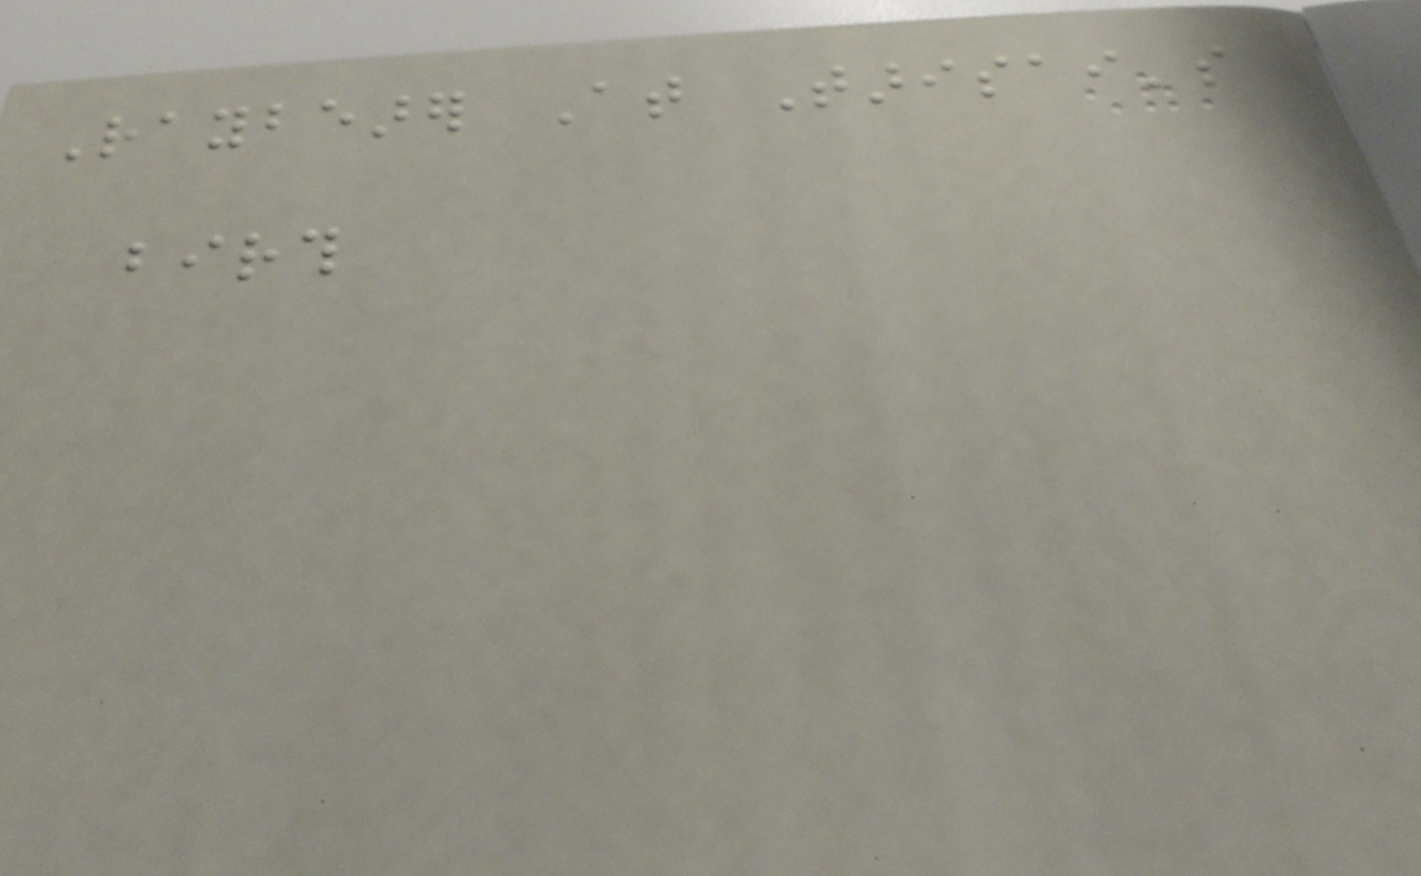Raybearer At Tarisai's
birth
